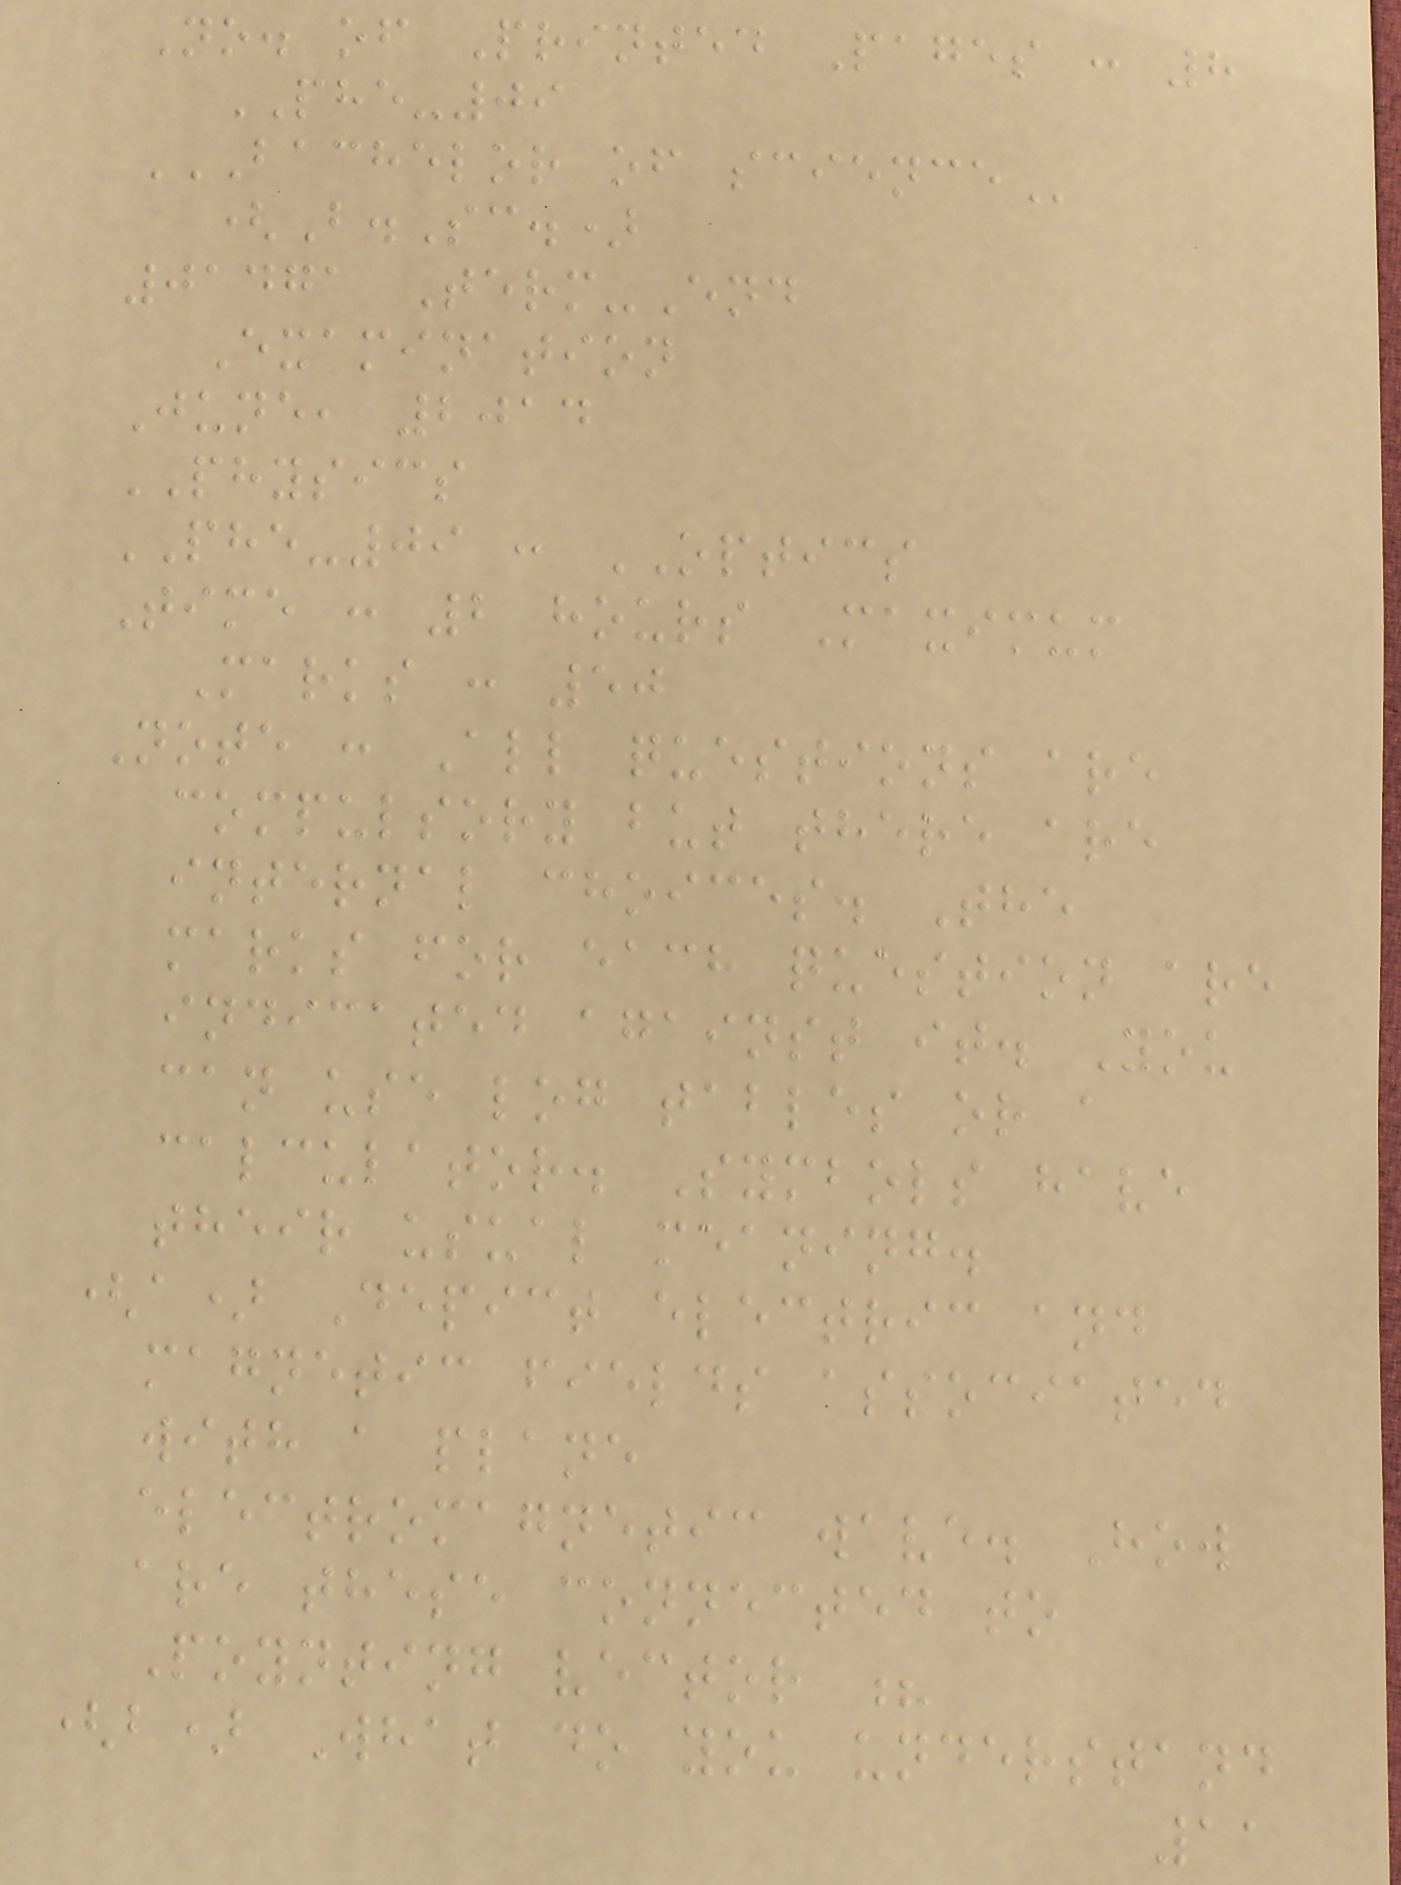No. of Printed Pages : 8
PHE-09
BACHELOR OF SCIENCE
(B.Sc.)
01471 Term-End
Examination
June, 2014
PHYSICS
PHE-09 : OPTICS
Time : 2 hours Maximum
Marks : 50
Note : All questions are
compulsory but there are
internal choices. The
marks for each question are
indicated against it. You
can use log tables or a
calculator. Symbols have
their usual meaning.
(a) Depict electric and
magnetic fields associated
with a plane
electromagnetic wave. How
are these connected to
Poynting vector ?
(b) What do you understand
11
